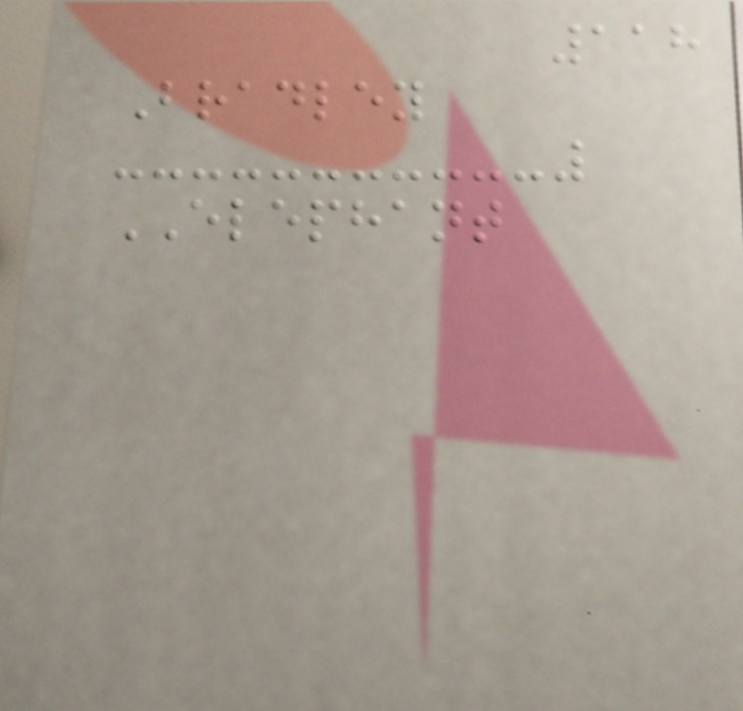118
Bradley
ELEPHANT
